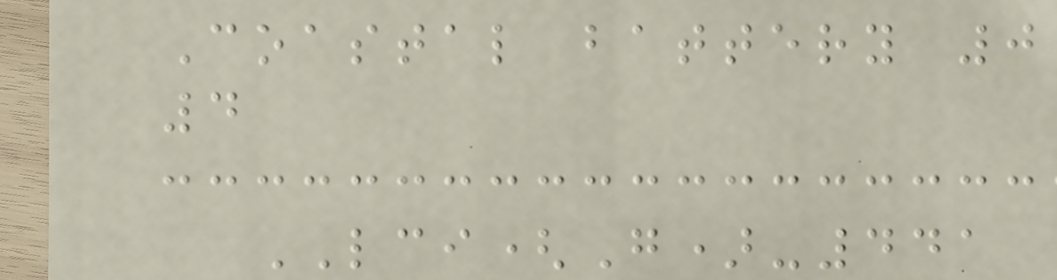Coastal battery 0
4
LCI(G)-441
